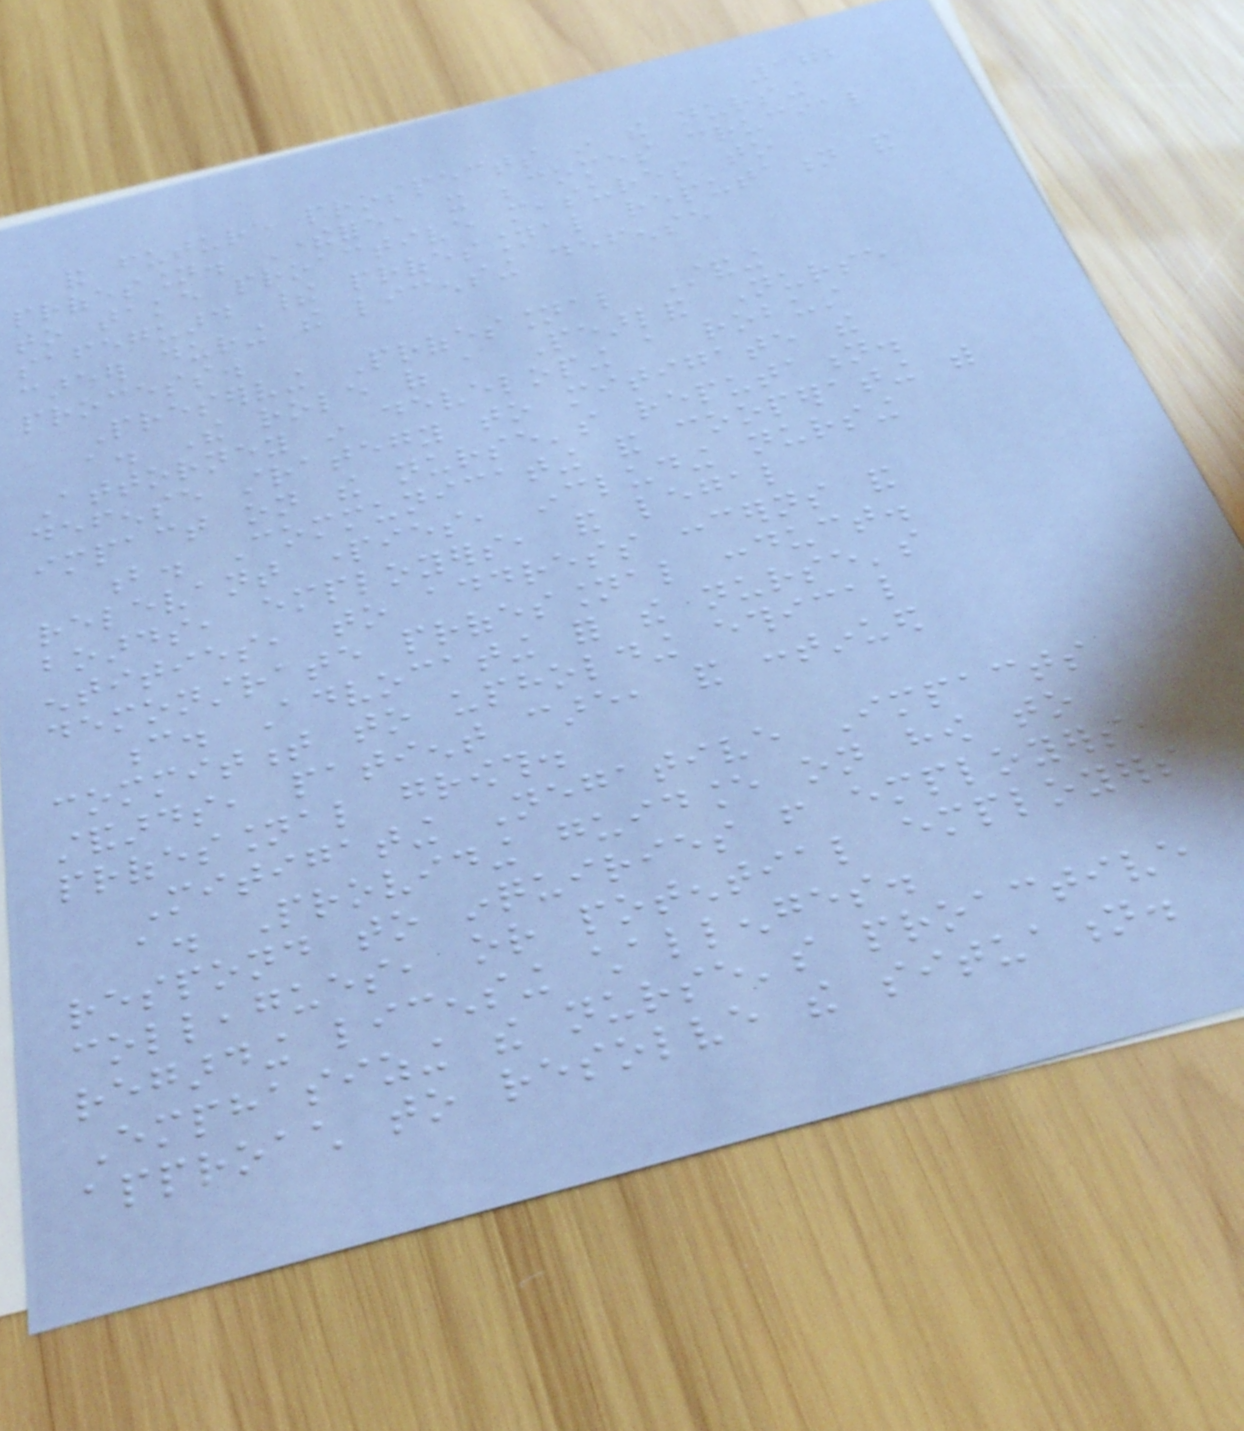172
and future prospects in the nursing
profession. Therefore, it becomes crucial
to take proactive measures to
safeguard their professional reputation and
career during the licensing defense
process.
Preserving Professional Standing
a. The role of a Pearland Nurse
Attorney in developing a robust
defense strategy to mitigate the
impact on the nurse's reputation.
b. Communicating and cooperating with
relevant parties, including nursing
boards, employers, and legal
entities, to address concerns and
demonstrate professional conduct.
c. Advocating for the nurse's
commitment to upholding ethical
standards, patient care, and continued
professional growth.
Mitigating Negative Impacts
a. Providing guidance on how to
respond to inquiries from employers,
colleagues, or potential employers
regarding licensing challenges.
Emphasizing the nurse's proactive
approach to resolve the situation.
